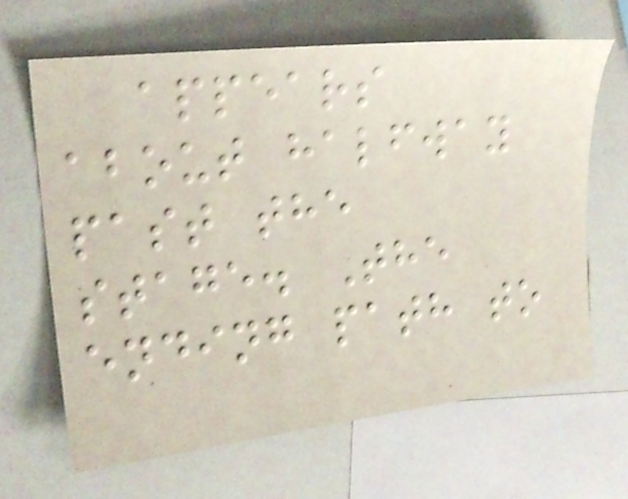appears
about halfway
past the
stage. The
ending path to
